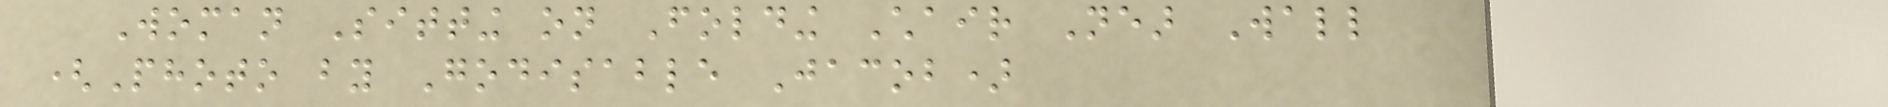Woman Sitting on Folding Chair Near Wall
(Photo by Godisable Jacob)
